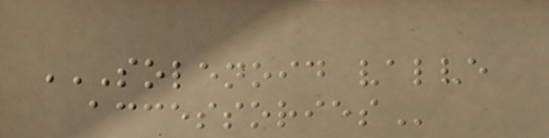SOLENOID VALVE
ACCESSORIES
